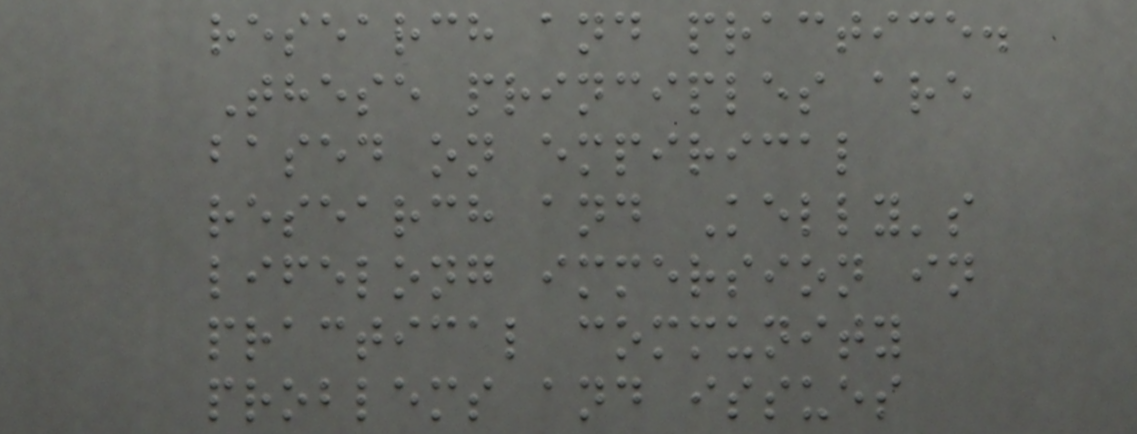research and practice.
These principles are
based on empirical
research and Kelly's
lifelong immersion in
practical community
problems and issues
